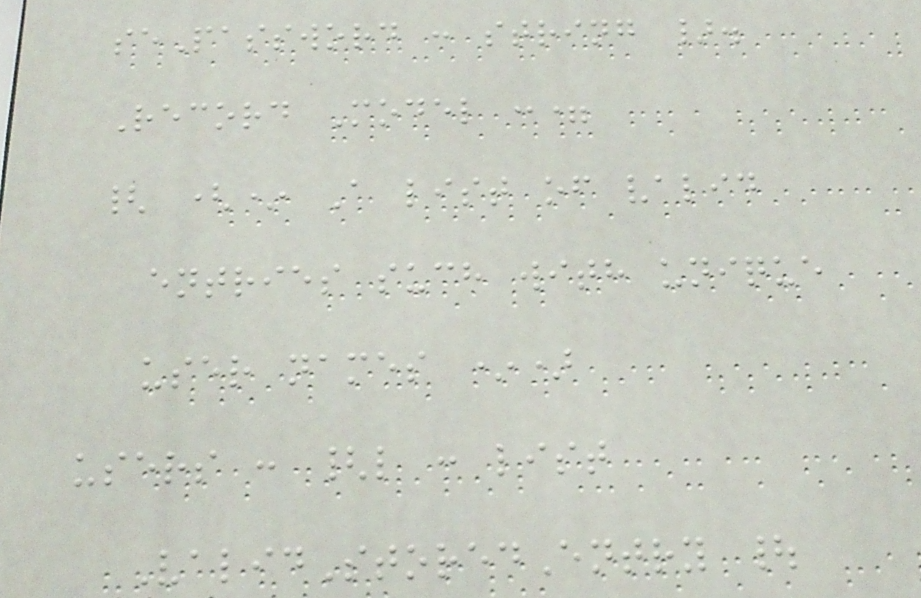sePassword : string }.
Record Model :=
{ (* A list of valid
entries such with unique
user names *)
users : {l : list
ValidStoredEntry |
